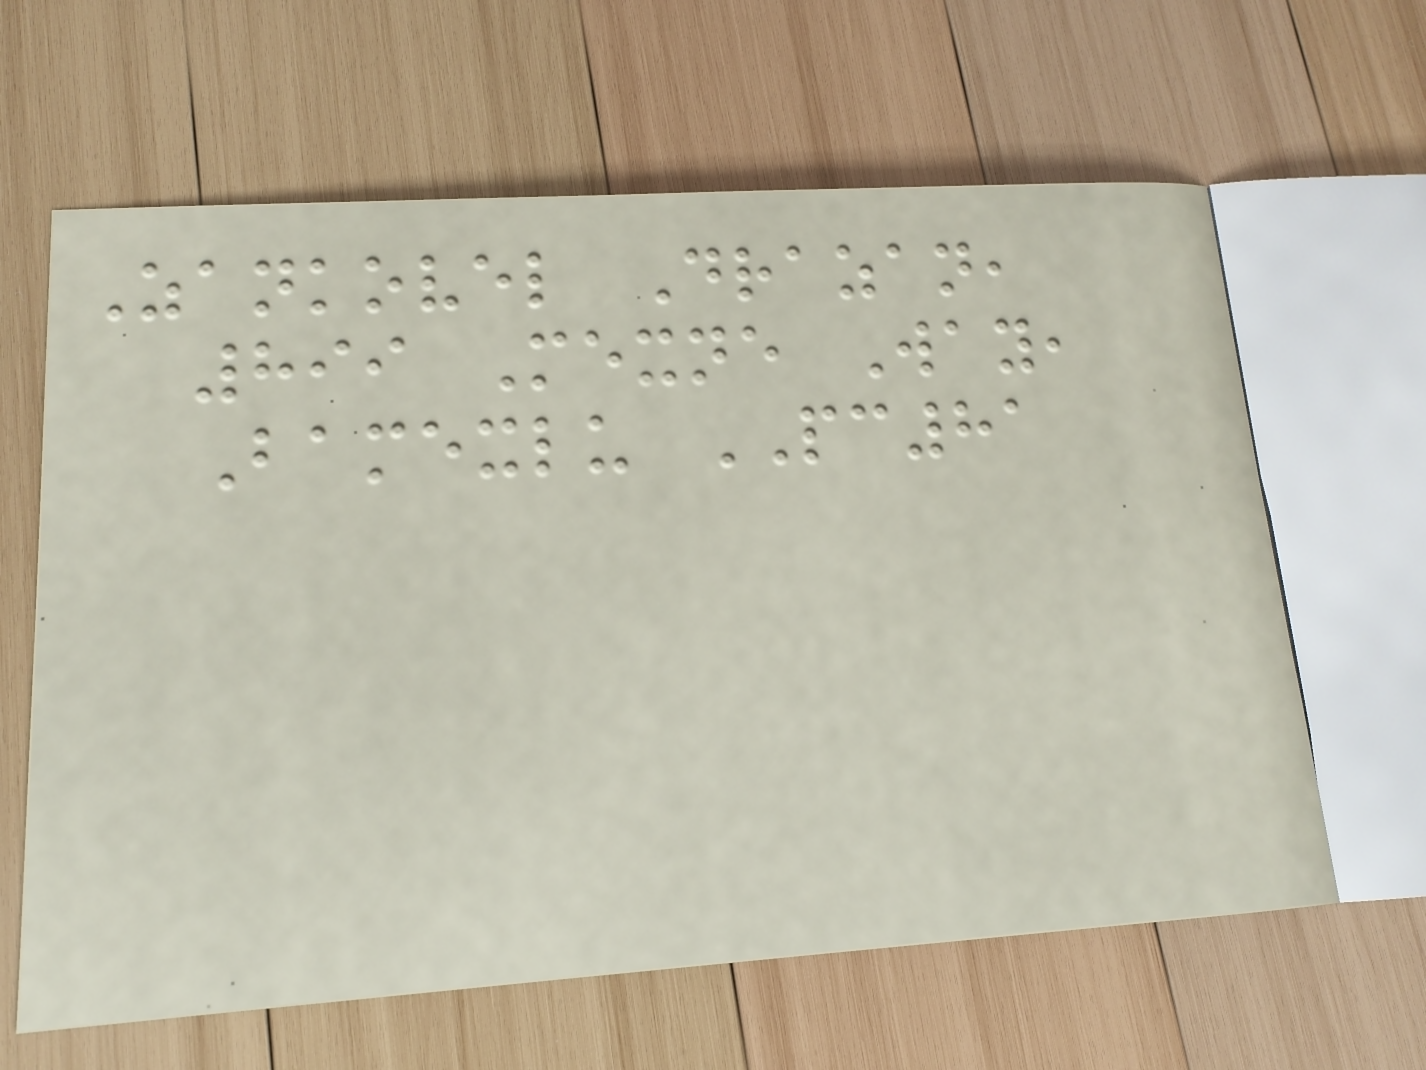Zankovel Drazan,
899 Mexne Way,
Bamexlu PC81
